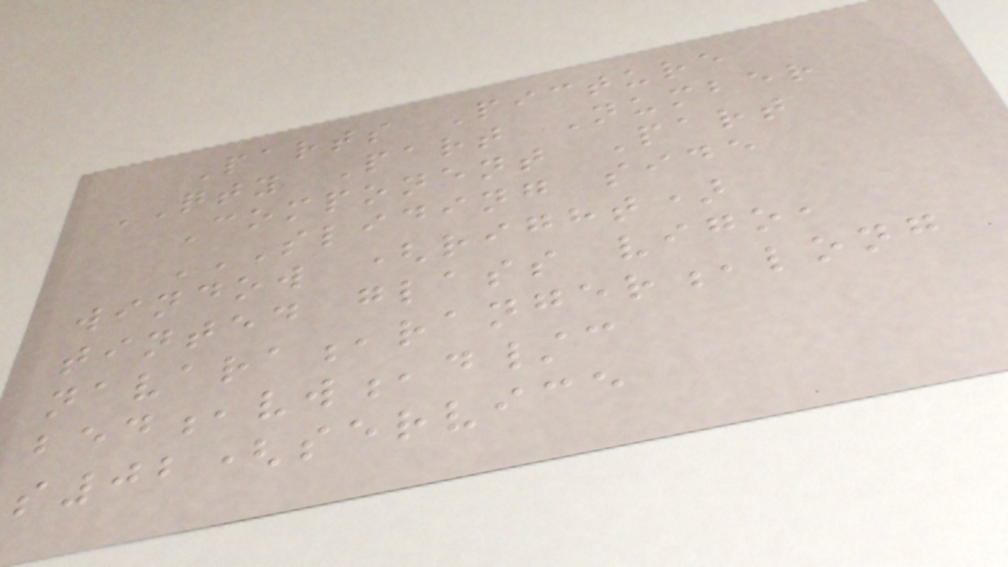Parts Picture
QTY Part Number
Component Part
SLIDING SIDE
WINDOW (RIGHT)
TINTED GLASS VIGO,
NAVARA,RANGER,LONG
BED,VW,D/C
S02(SERVICE
